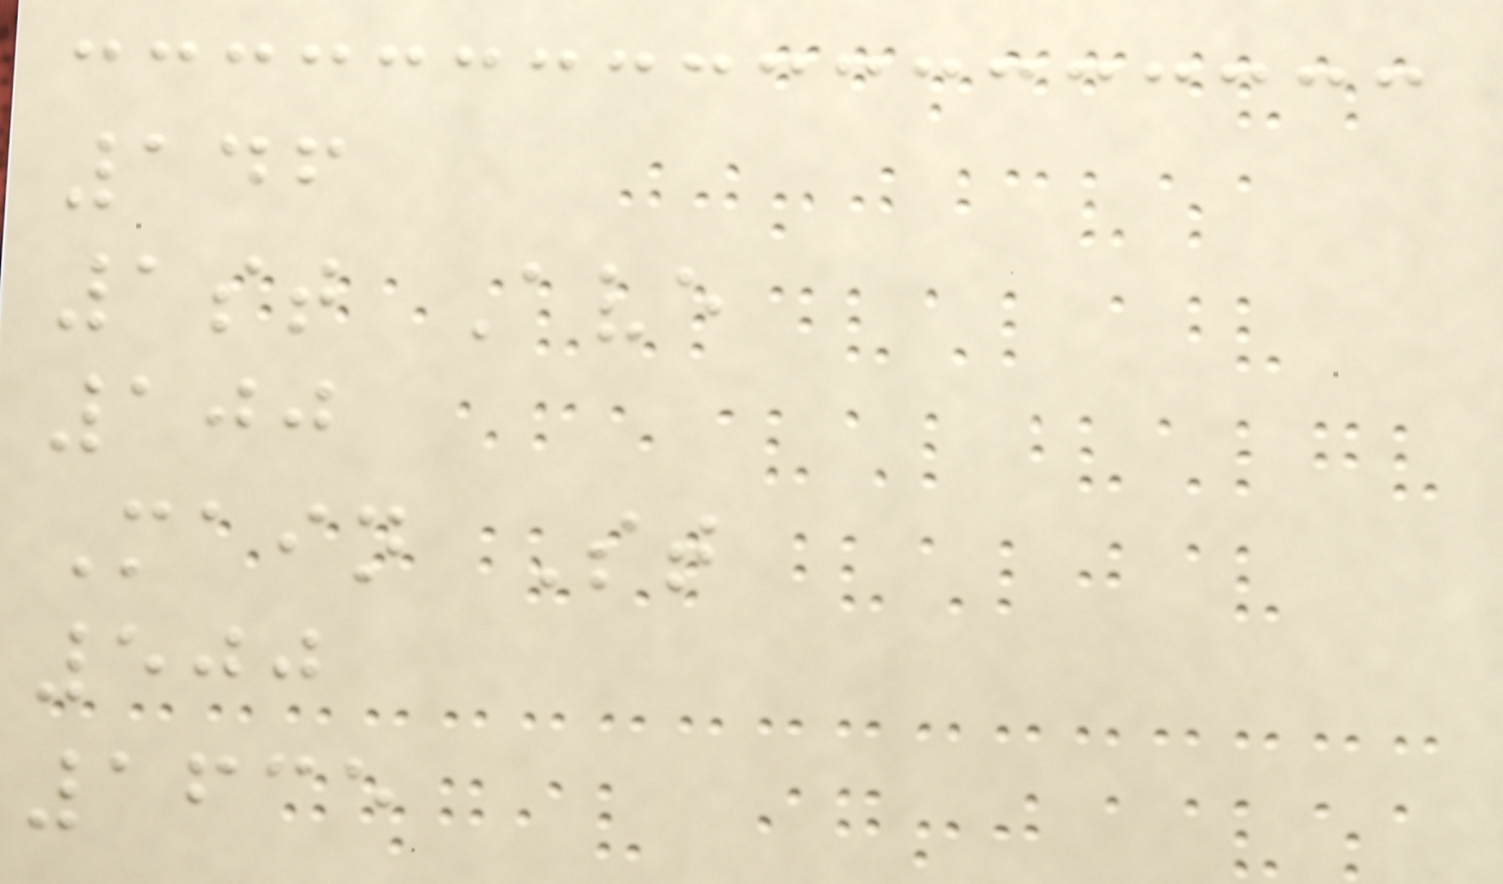146
1st Ave
100
Main St
500
1635
